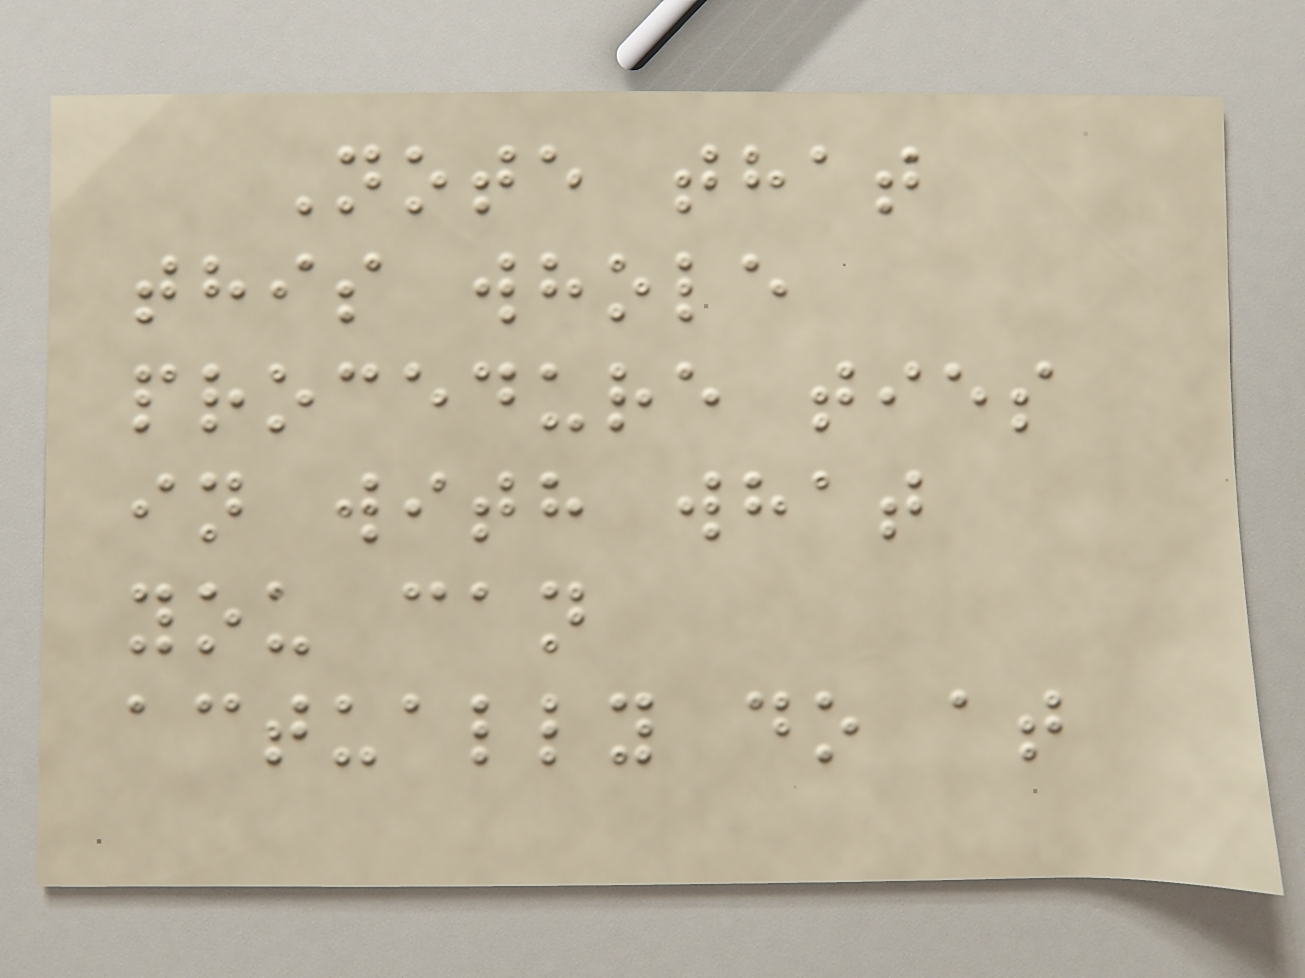Note that
this whole
procedure ties
in with what
you can
actually do at
